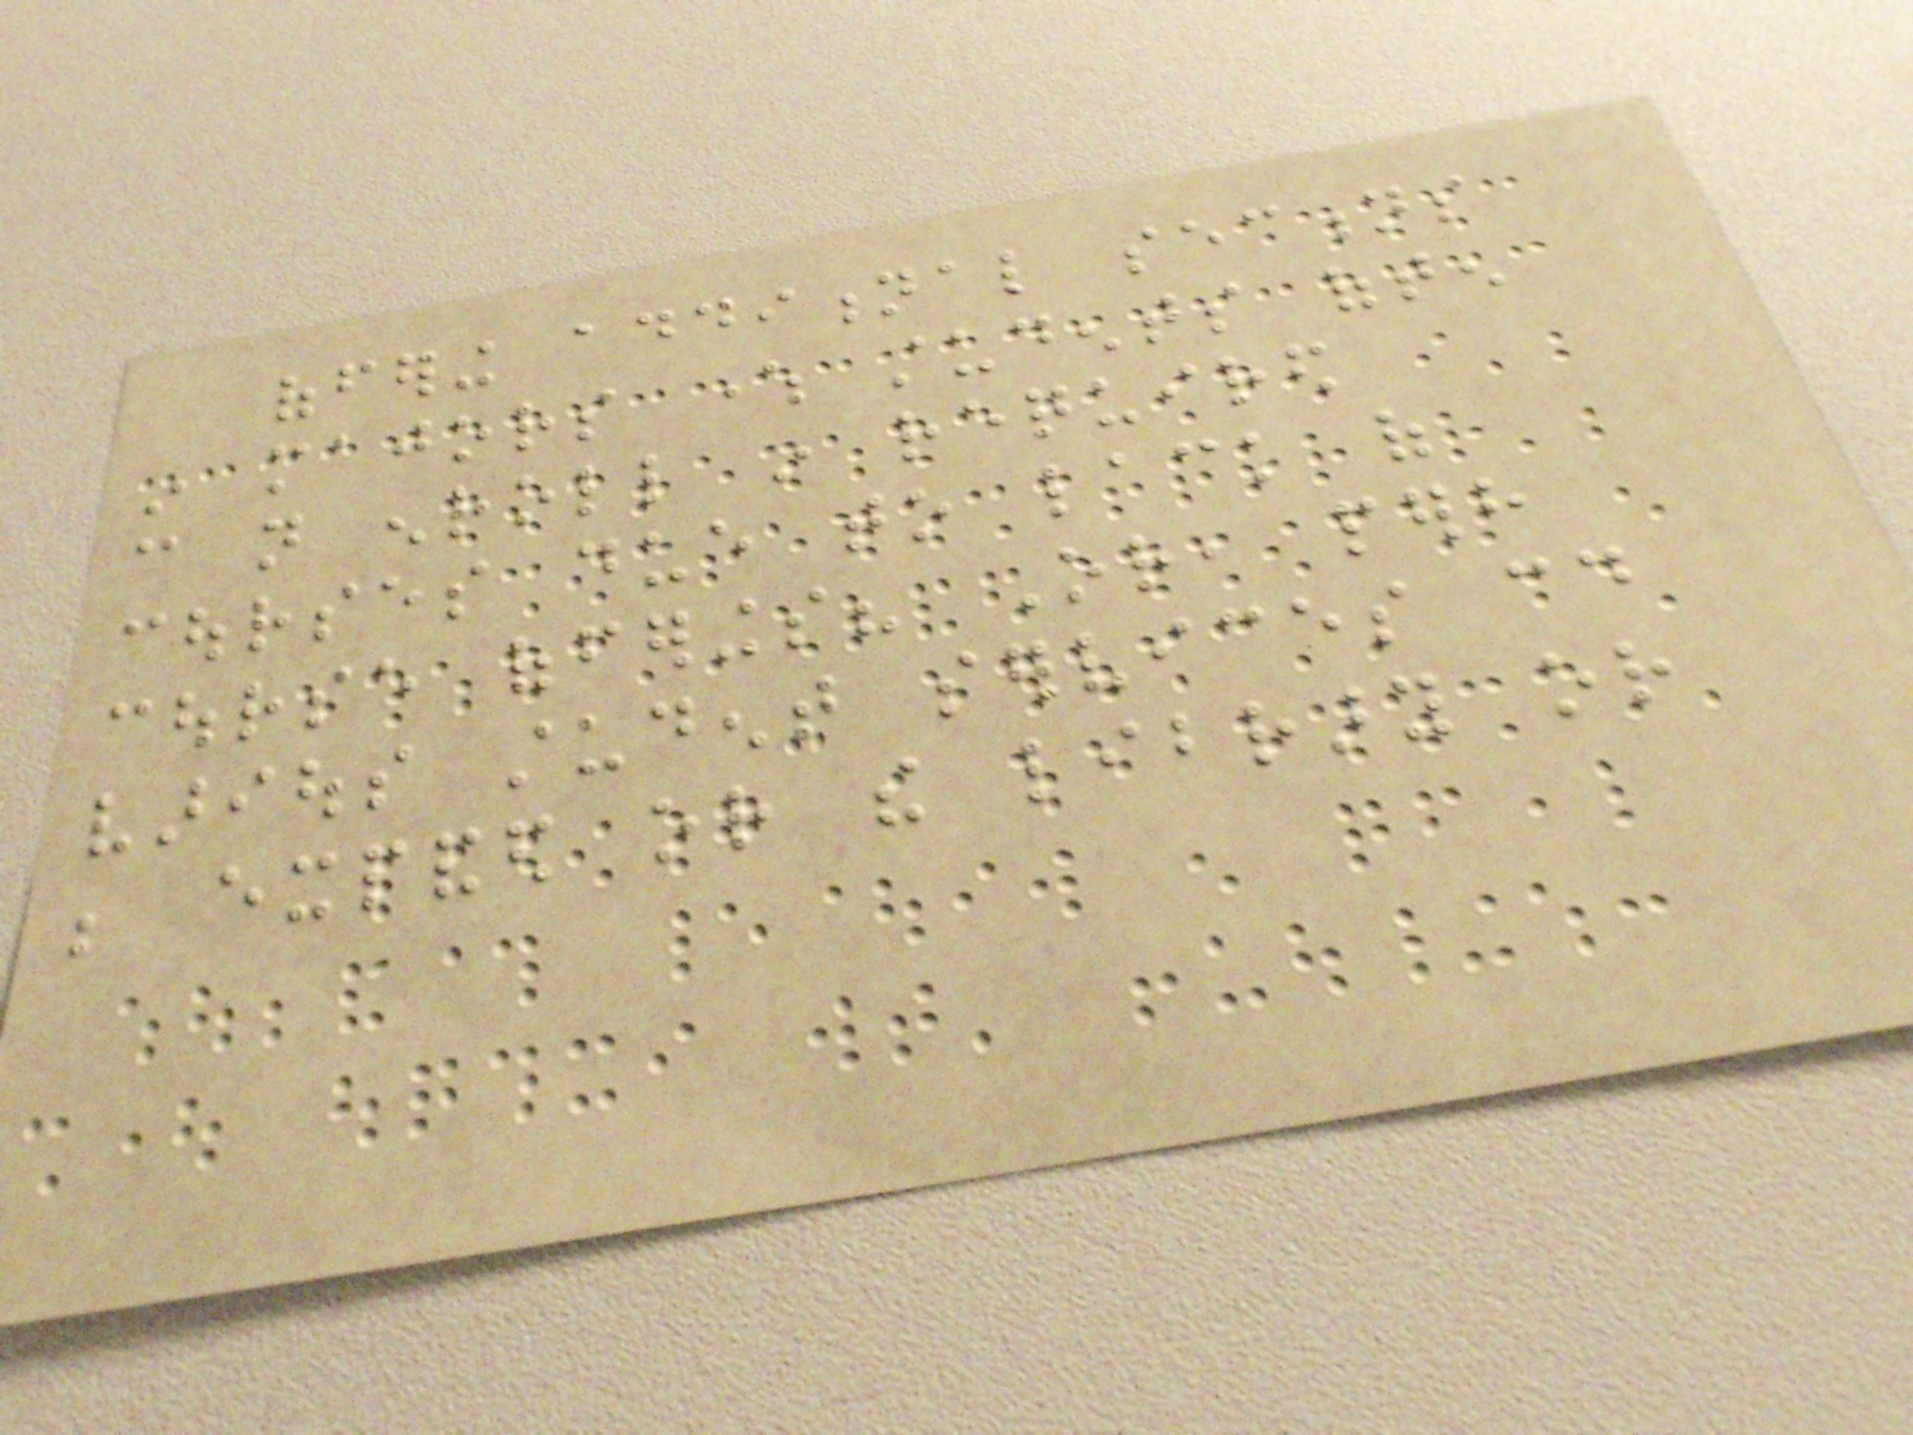offering additional sections
in majors where students often
can not enroll in required
courses due to lack of
course offerings? Or, perhaps
various student services could
be expanded or the library or
